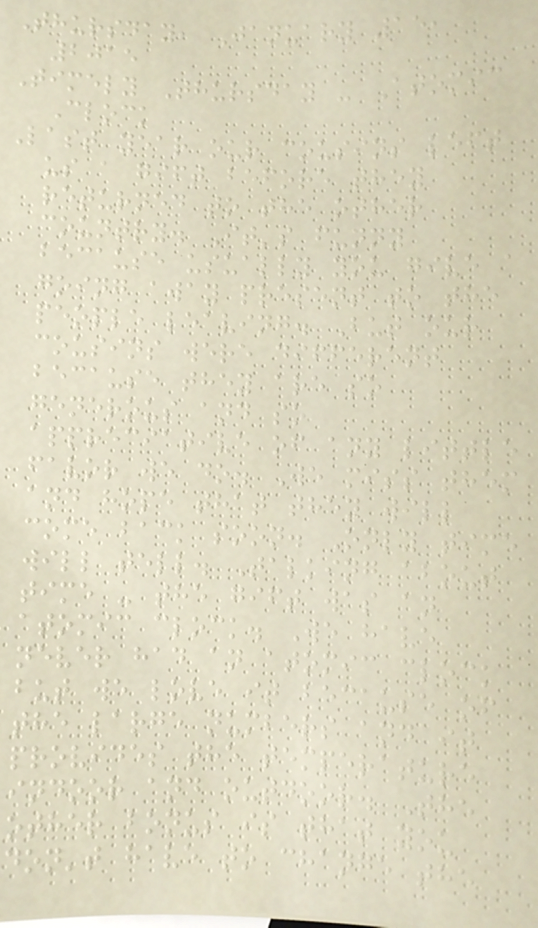Thursday, January 15,
2015
Timely Thursday - Atomic
Clock
Last year our cousins left
us a gift before they
returned to the other
country. It's funny
because usually you give a
going away present to the
people leaving. But our
cousins were different
because they are so
generous and so
appreciative of any little
favor we do. We miss them
and hope that they will
come back soon. Only time
will tell. Talking about
time - the gift was an
atomic clock. We have
never had an atomic clock
but we love it because of
the large numbers and it
provides the temperature
indoor and outdoor. The
other bonus is that you
don't have to change the
